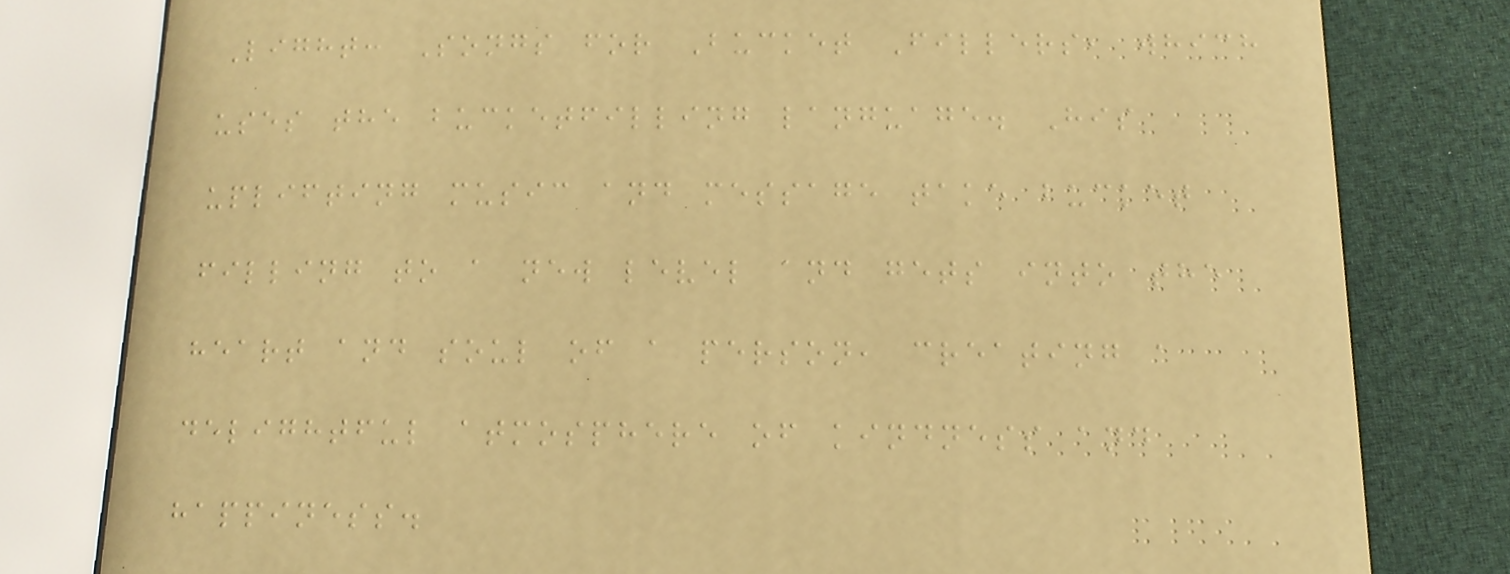Light: Songs for Bucket Fillers, which
uses the bucketfilling language. His
uplifting music and message take bucket
filling to a new level and gets into the
heart and soul of a person, creating a
delightful atmosphere of kindness and
happiness.
